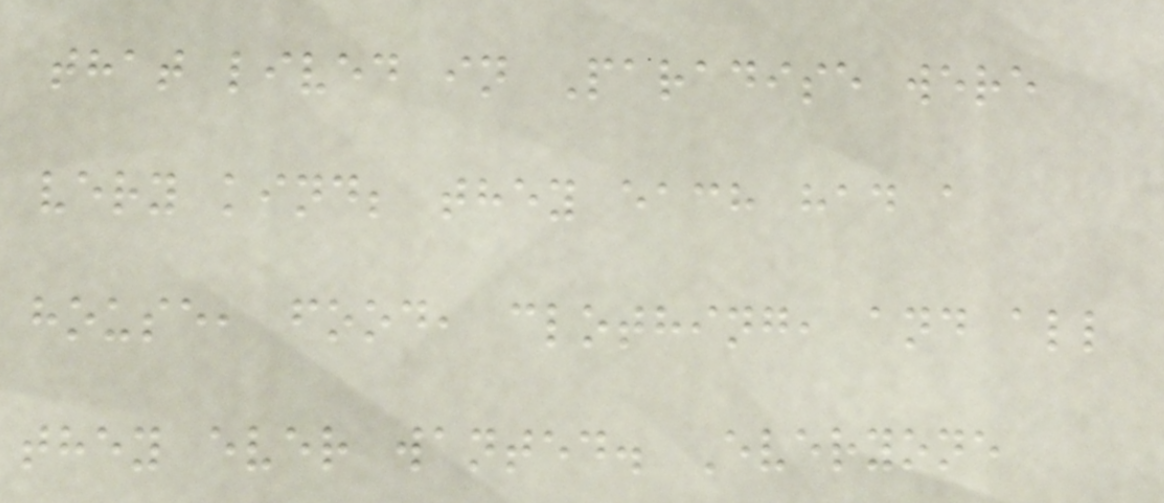that lived in Paradise were
very kind; they each had a
house, food, clothing, and all
they ever wanted. Everyone
